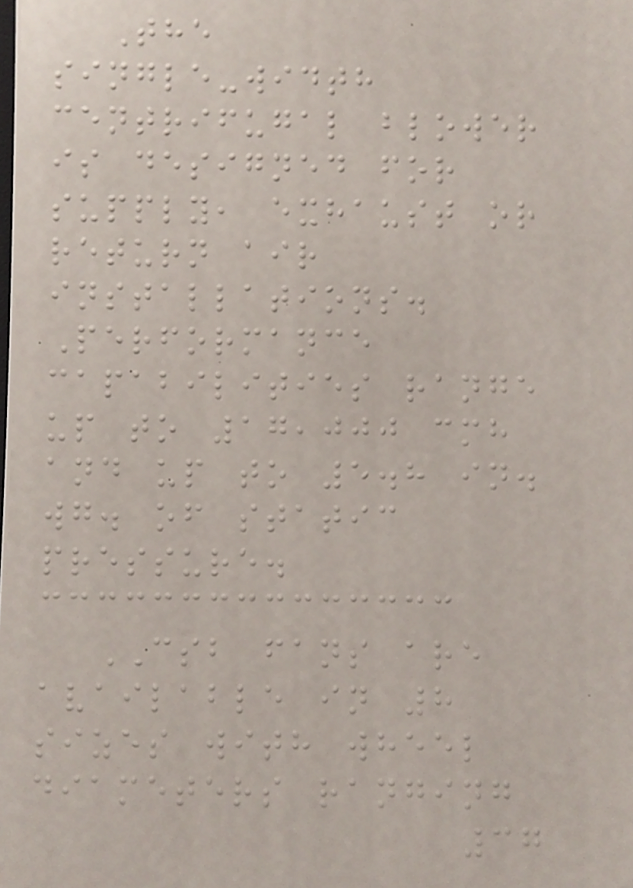The
single-width
centrifugal blower
is designed for
supply, exhaust or
return air
installations.
Performance
capabilities range
up to 17,000 cmh
and up to 5.8 in.
wg. of static
pressure.
CSB fans are
available in 8
sizes with wheel
diameters ranging
37
